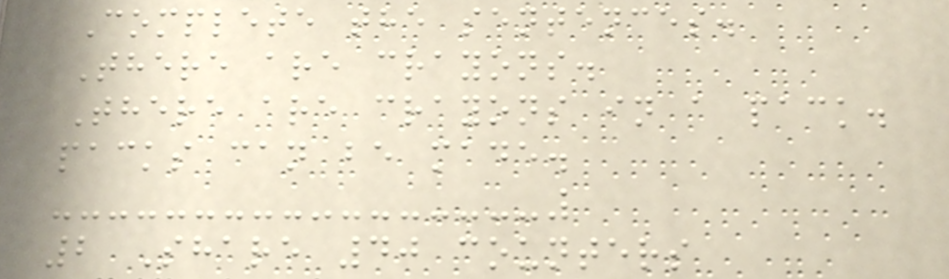Complete the sentences.
There are crayons.
There are crayons in a pack.
packs can be made.
2 Share 40 counters
